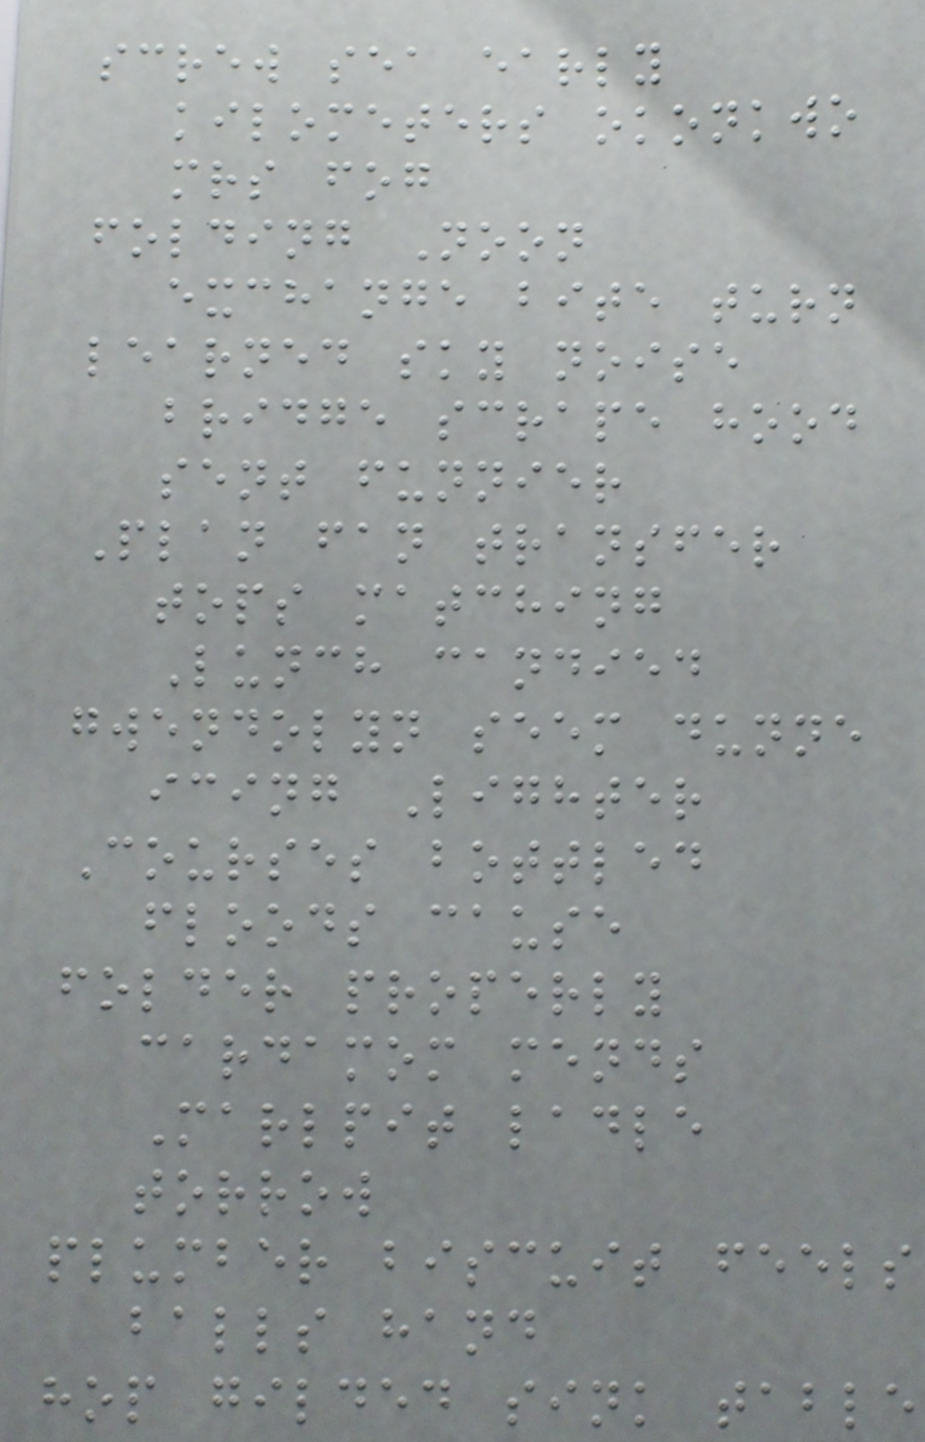screw sea early
kilometers okonkwo
mrs fog
folding Noon
exchange bite turn
learned sky noise
bridge scrape hood
sent funnier
Plan fan transfer
tops matching
Lunch candied
gwendolyn seem dunne
icing Lighter
Courses bottled
floods cause
folder properly
cardamom mends
Marlpit ladle
torrow
plumber biscuit feels
balls hand
hop gilded sink table
